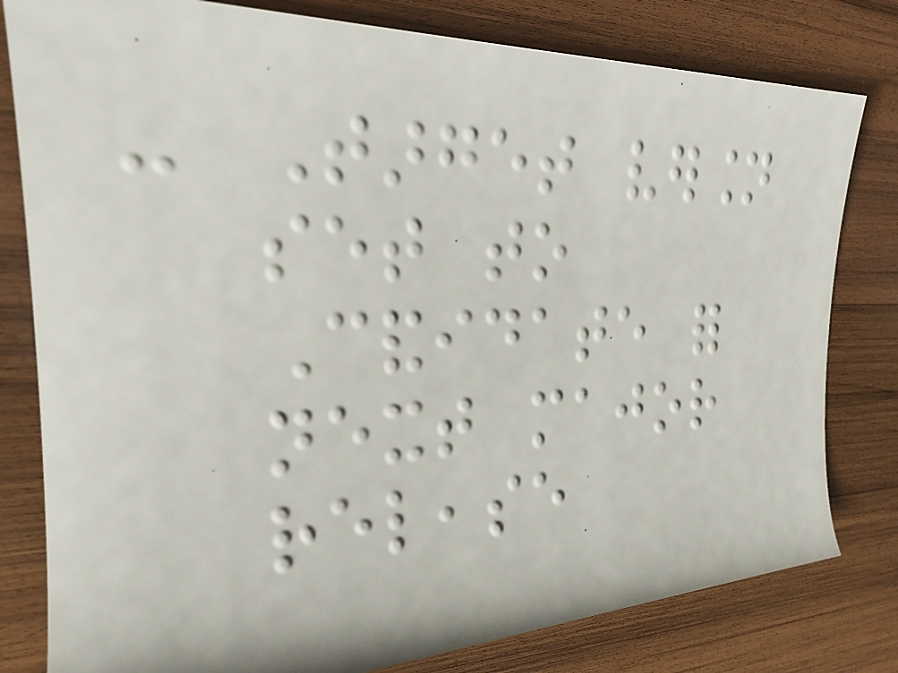- Target version
set to
Candidate for
next major
release
